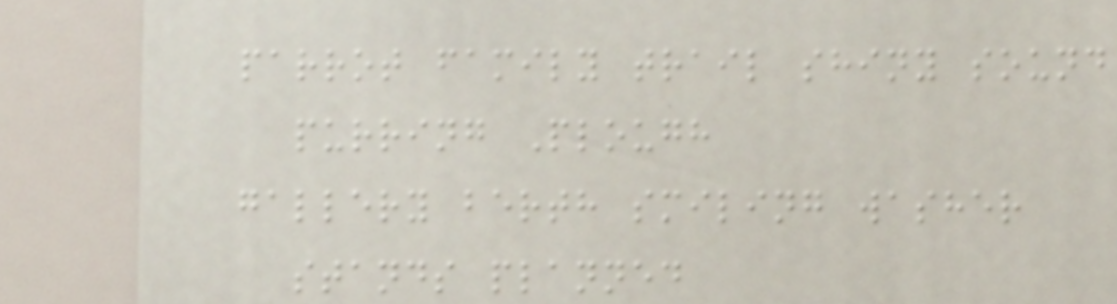parrot family trail shiny sound
purring Plough
gallery berth smiling washer
stands planned
